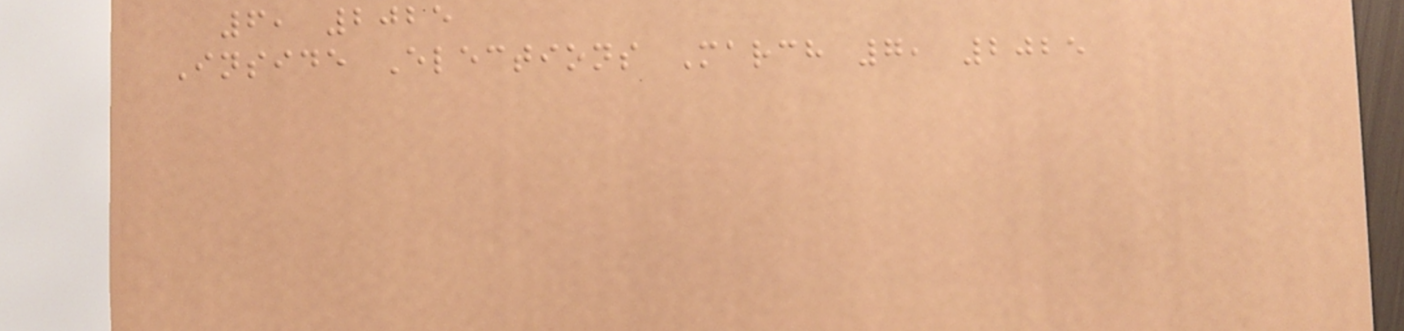6, 2025
Inside Elections March 7, 2025
